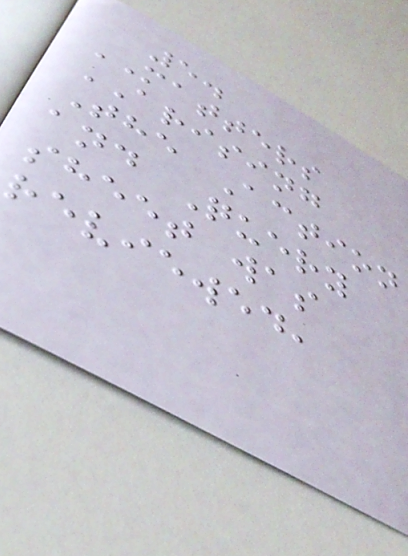5.
MATTERS
ARISING
The Action
and Query
sheet was
reviewed,
